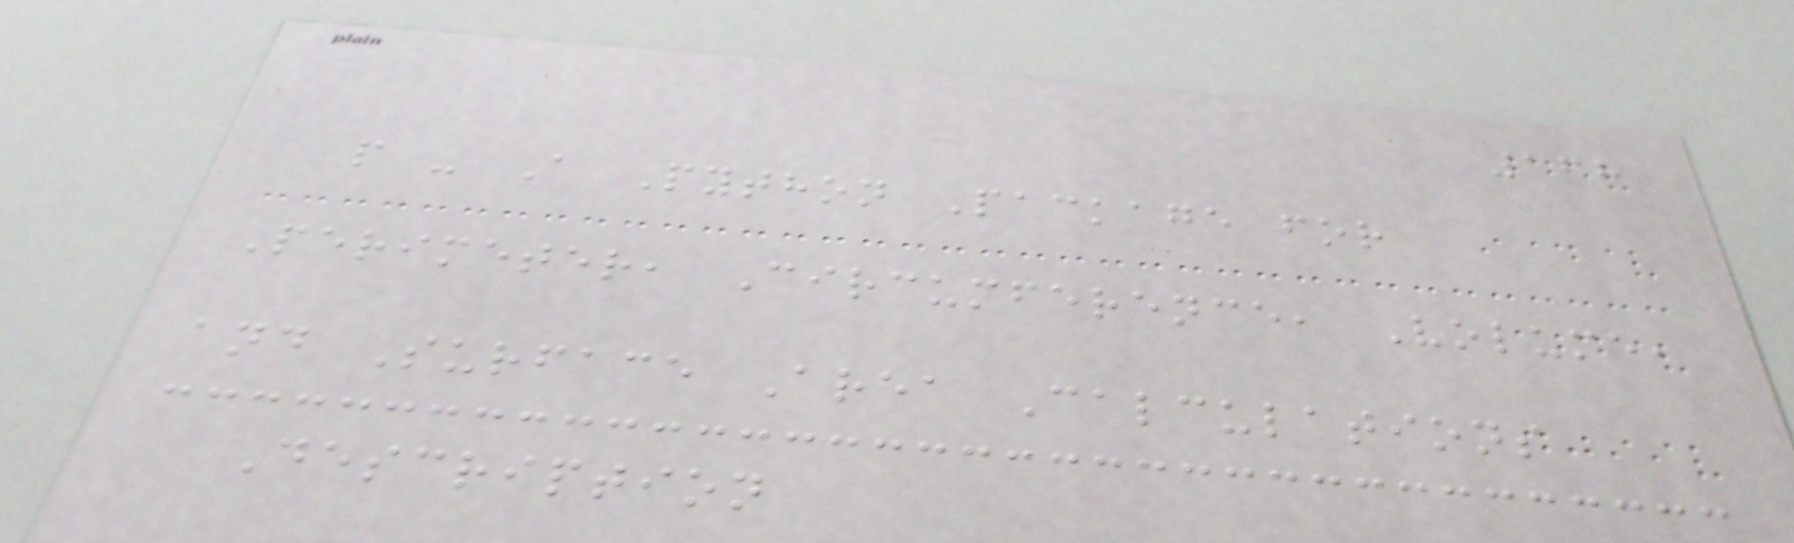168
p - A Python Package for
Perimeter, Circumference, Volume,
and Surface Area Calculations
Description
